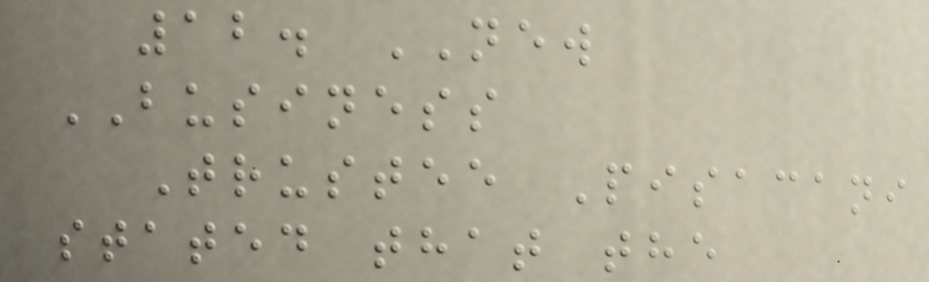12. NEW
BUSINESS
Trustee Pisacani
stated that the
